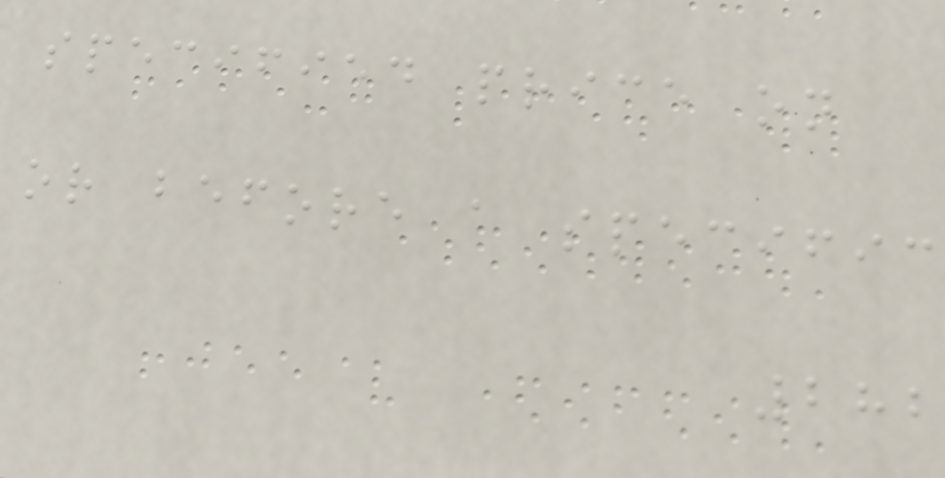specified price on
or before a specific
282
